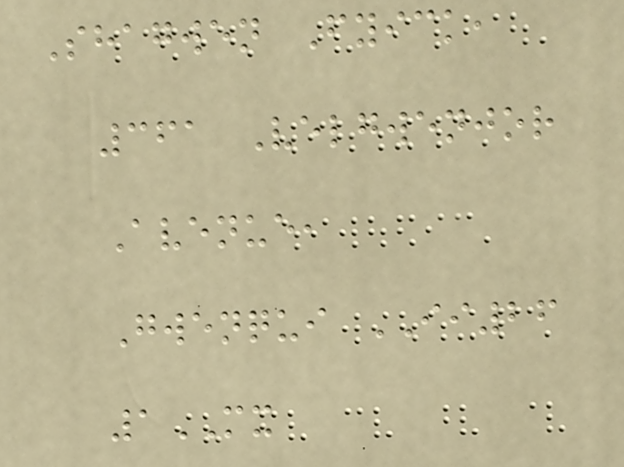Shagwen Fyick,
361 Velgwenjor
Avenue,
Gwenqui II26
1MX
